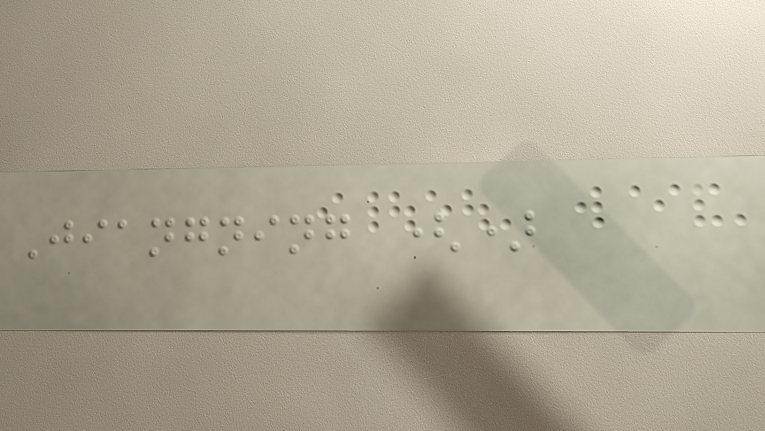Jiangning ()
